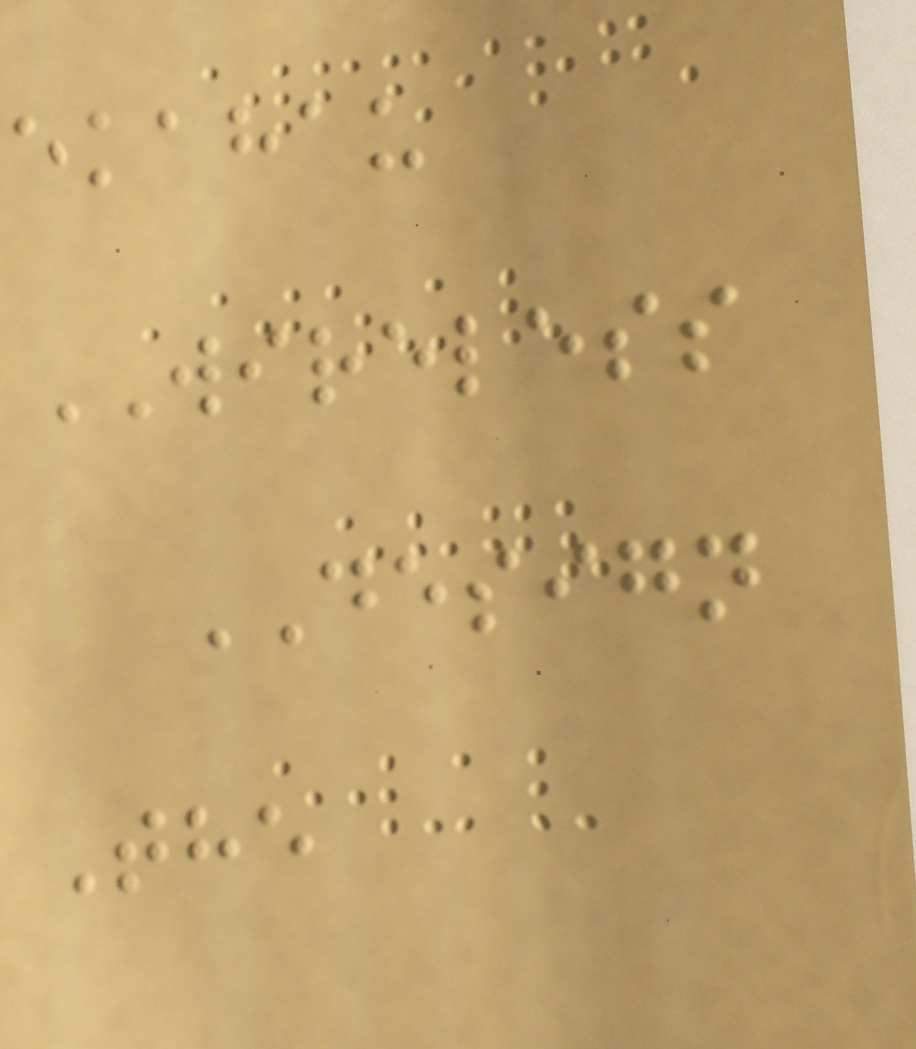ekahau
WIRELESS
DESIGN
The
